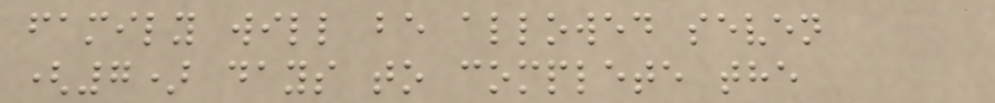family will be allowed seven
(7) days to complete the
